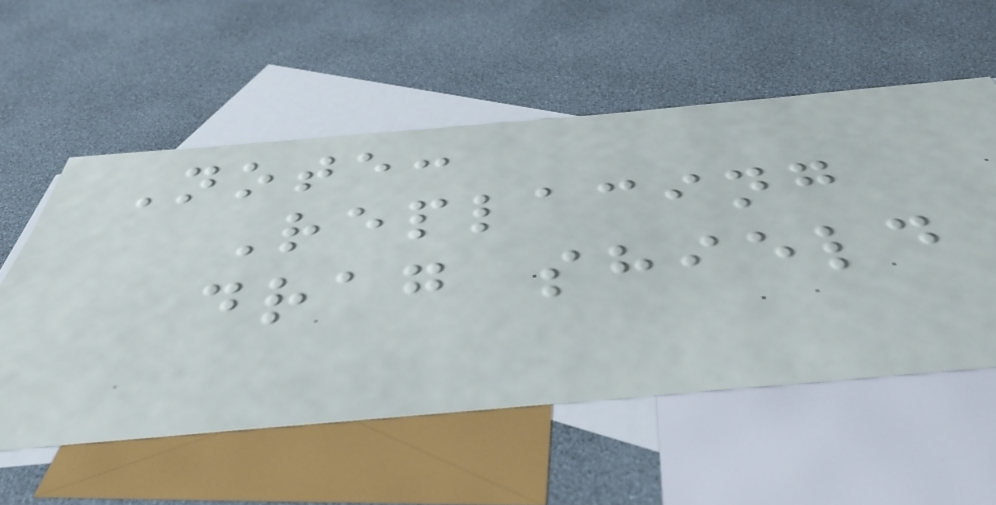Note:
Replacing
drag shield
